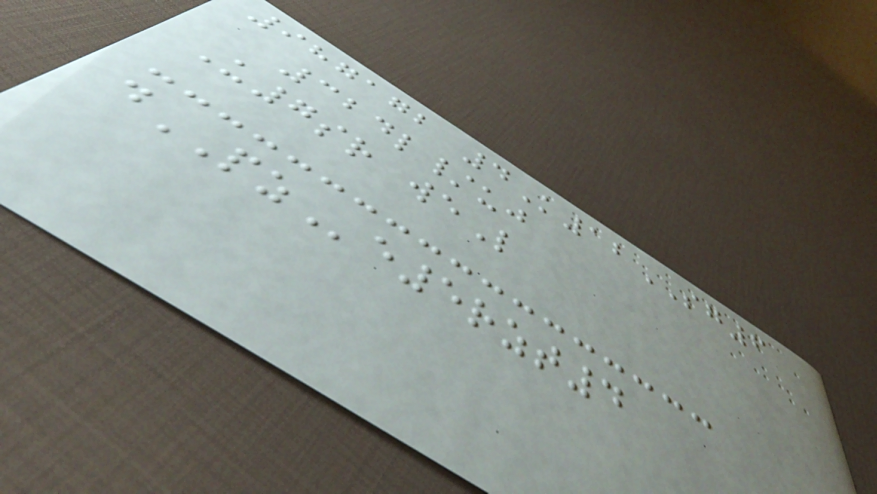987172 4K12SG6
324l/uj
U7sr weL
dPZe5rzt4
